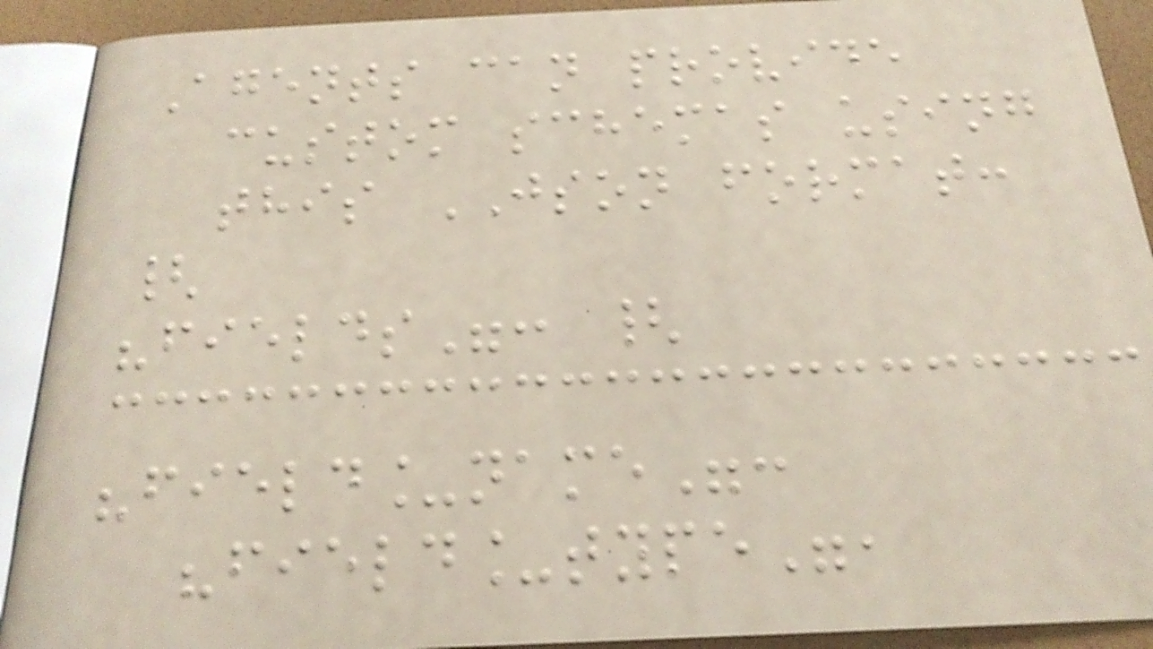Agents can provide
custom schemas using
this JSON format:
{
"fields": {
"field_name":
"field_type",
